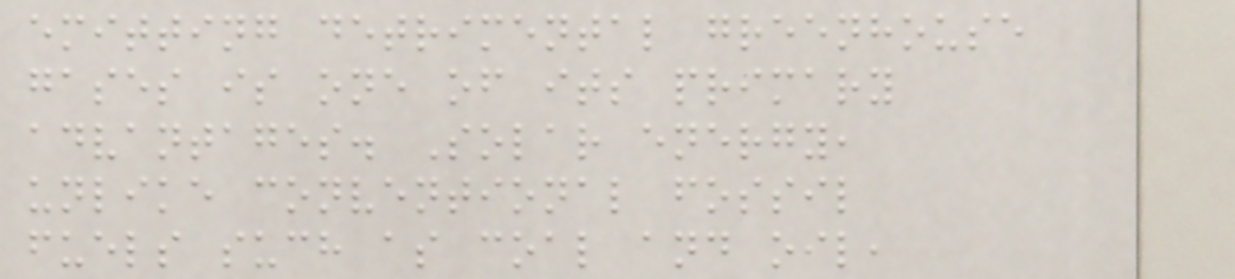emitting detrimental greenhouse
gases is one of its primary
advantages. Solar energy,
unlike conventional fossil
fuels such as coal and oil,
